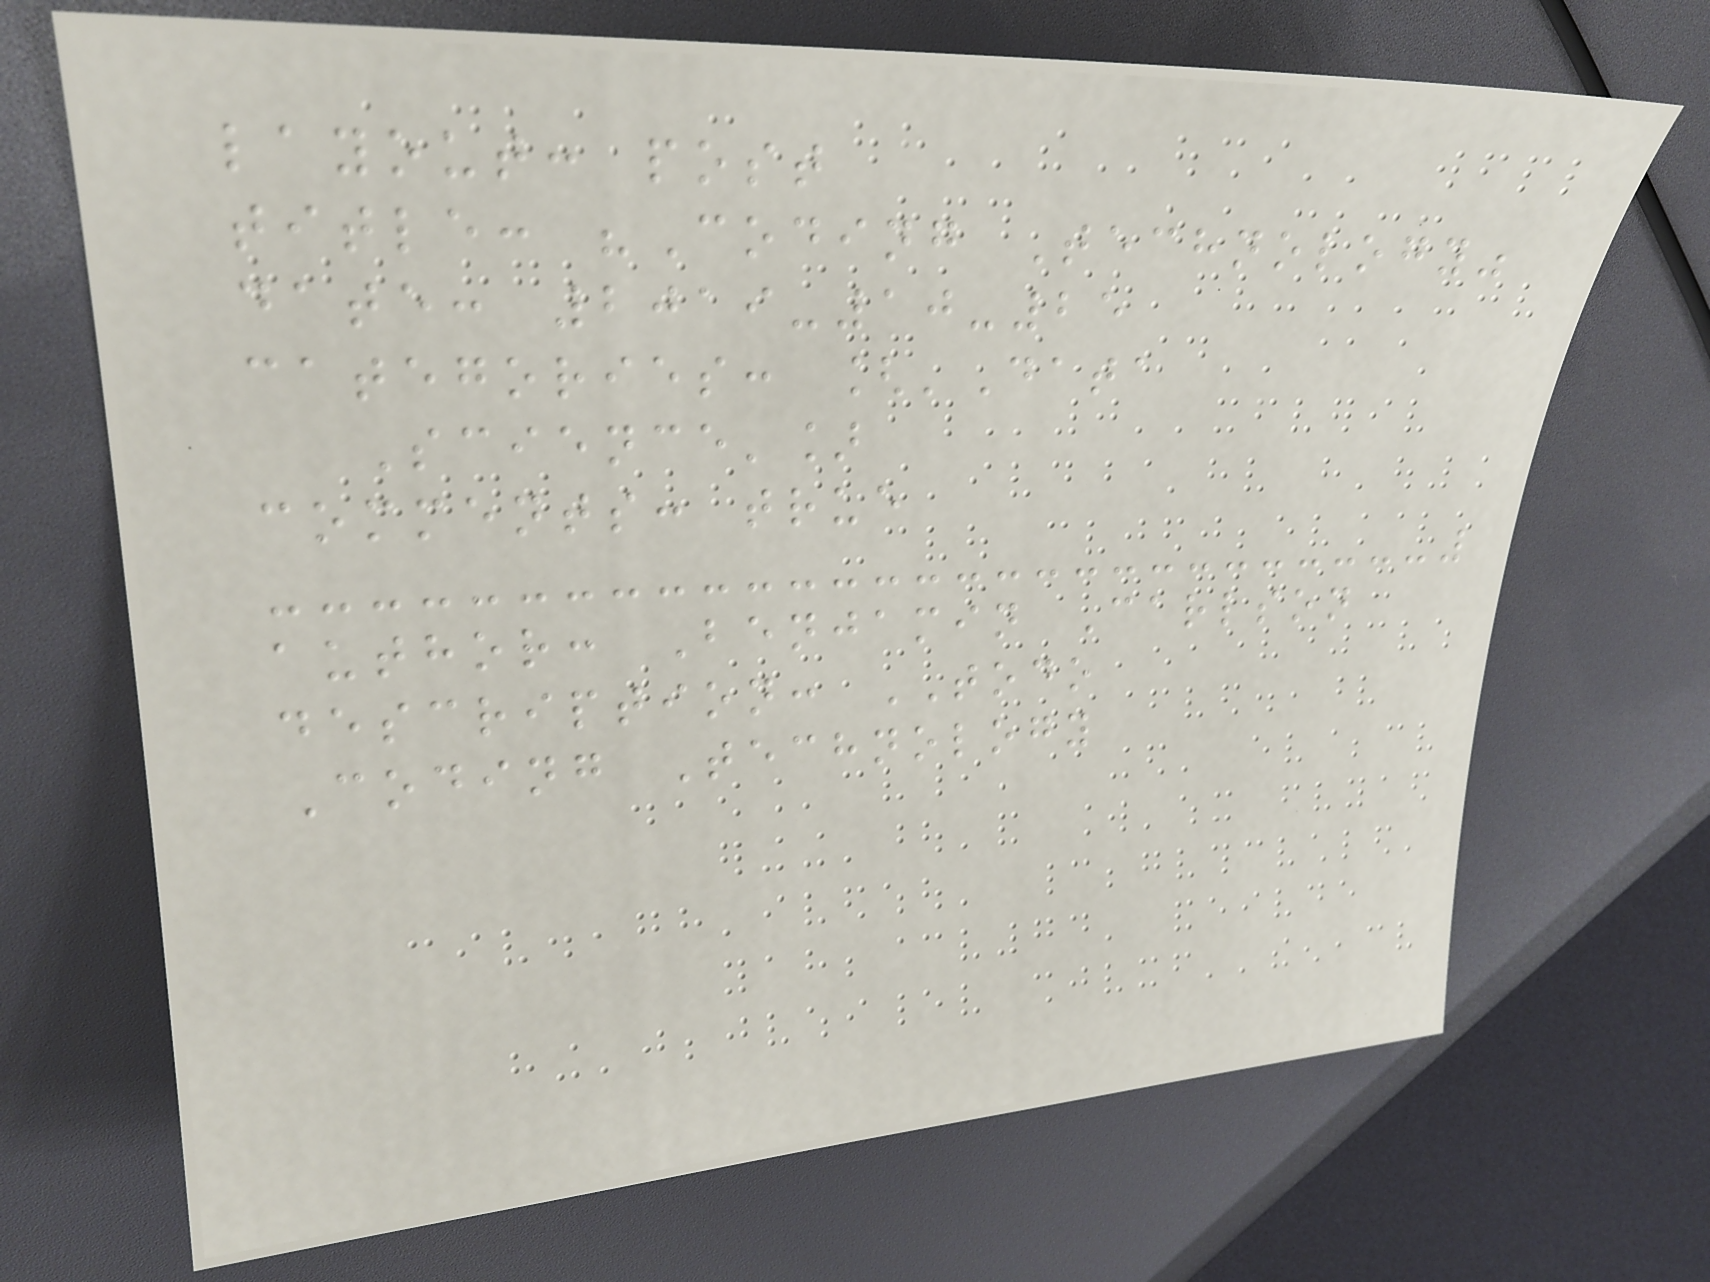layout: post
title: "Coding Technology"
date: 2019-10-25
categories: ['Data
Science']
comments: true
author: Benjamin Carlson
description: TODO
Coding Technology
